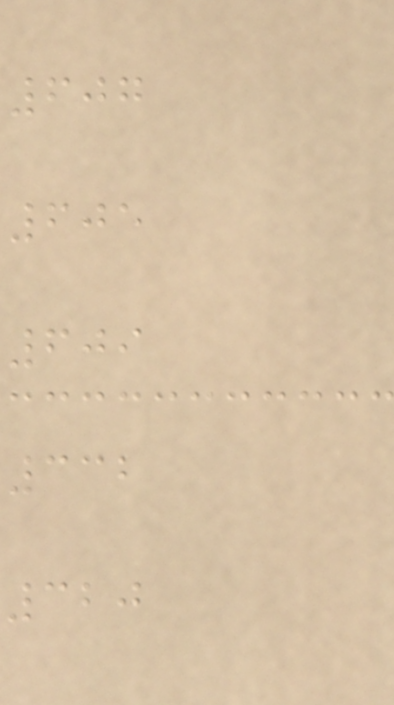607
605
609
332
320
